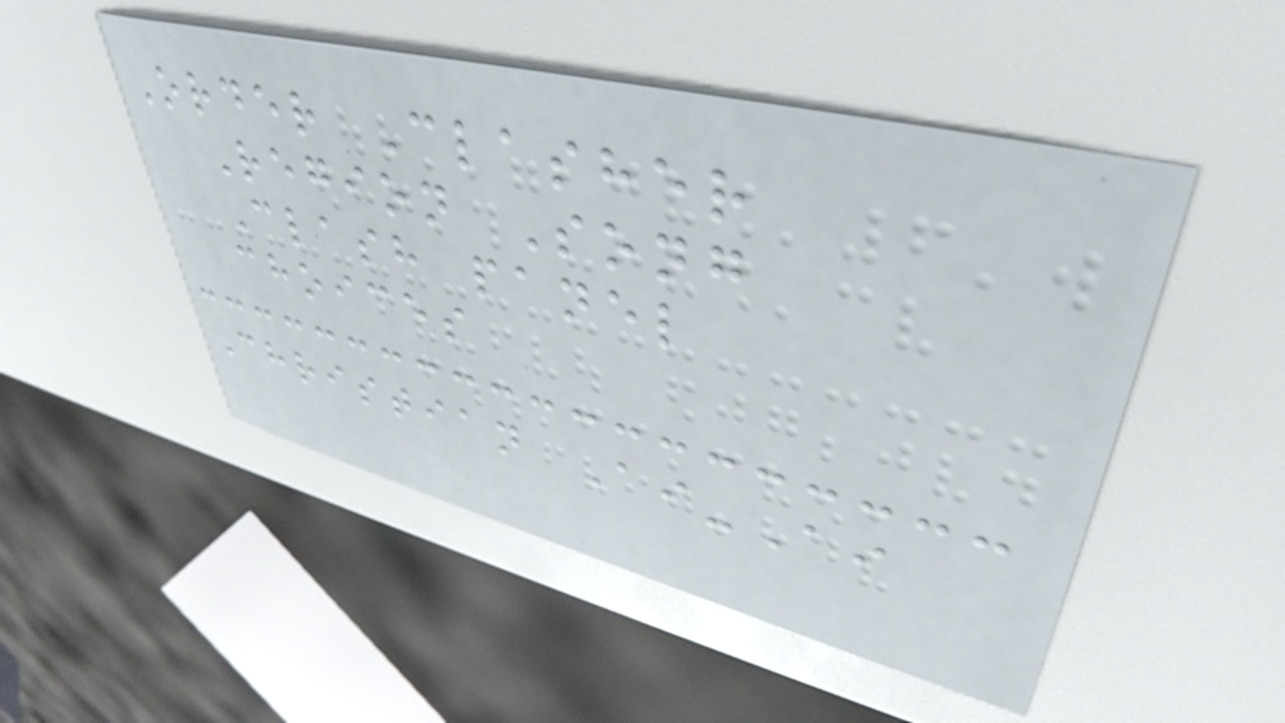Order Clasher
Region Song
Clash panel
choices
Christian Ai-Ai
